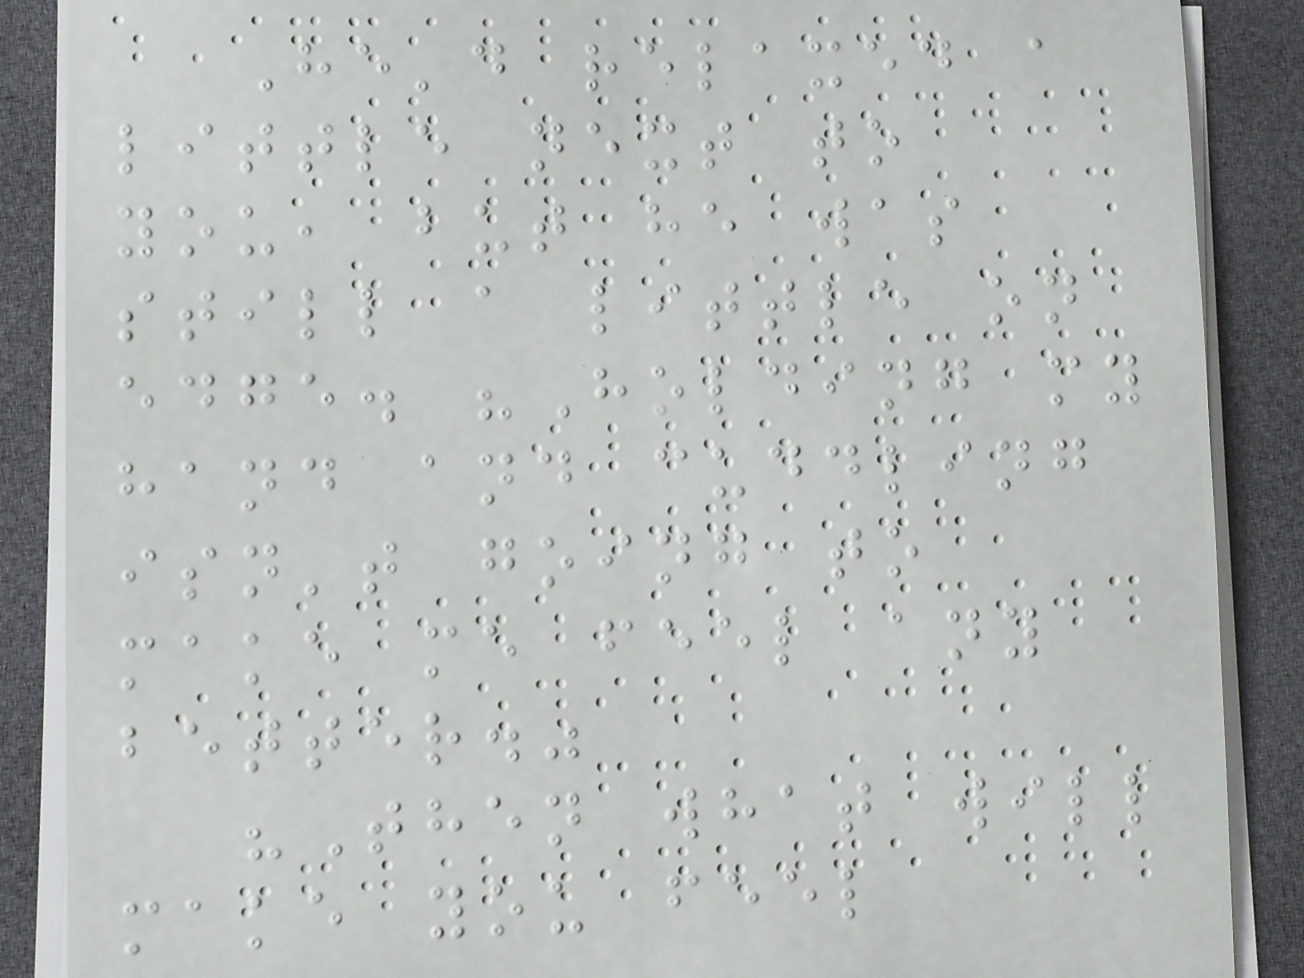He'd relaxed a
little next to
you, but he was
still a little on
edge. "Holding my
hand and cuddling
isn't going to
make me feel any
better."
"Then what will
make you feel
